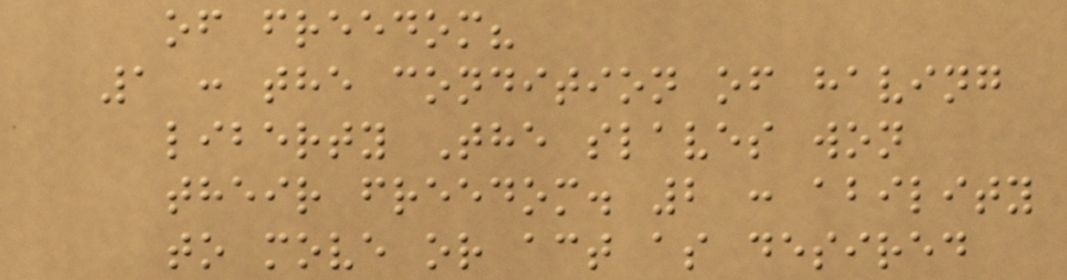of freedom?
1 : the condition of having
liberty The slaves won
their freedom. 2 : ability
to move or act as desired
